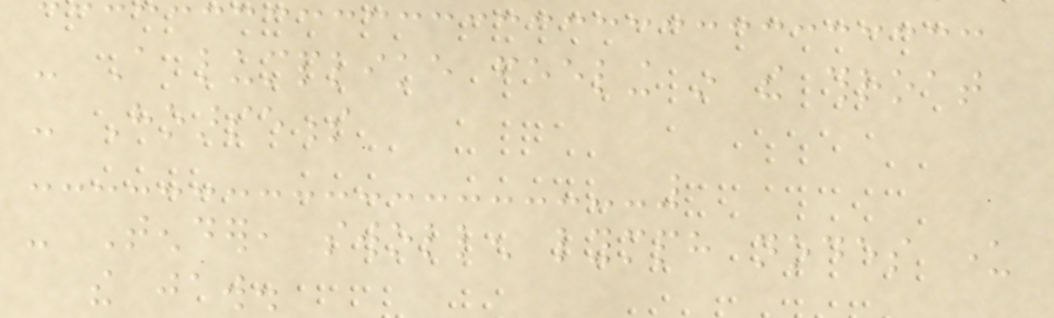- A lumplike feeling in the throat
- Hoarseness
- Tender, swollen lymph nodes under
the jaw.
